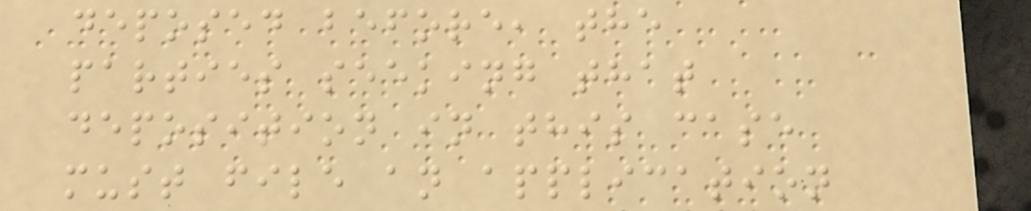deposed before, the
parties seeking that
deposition in this case
must file an application
